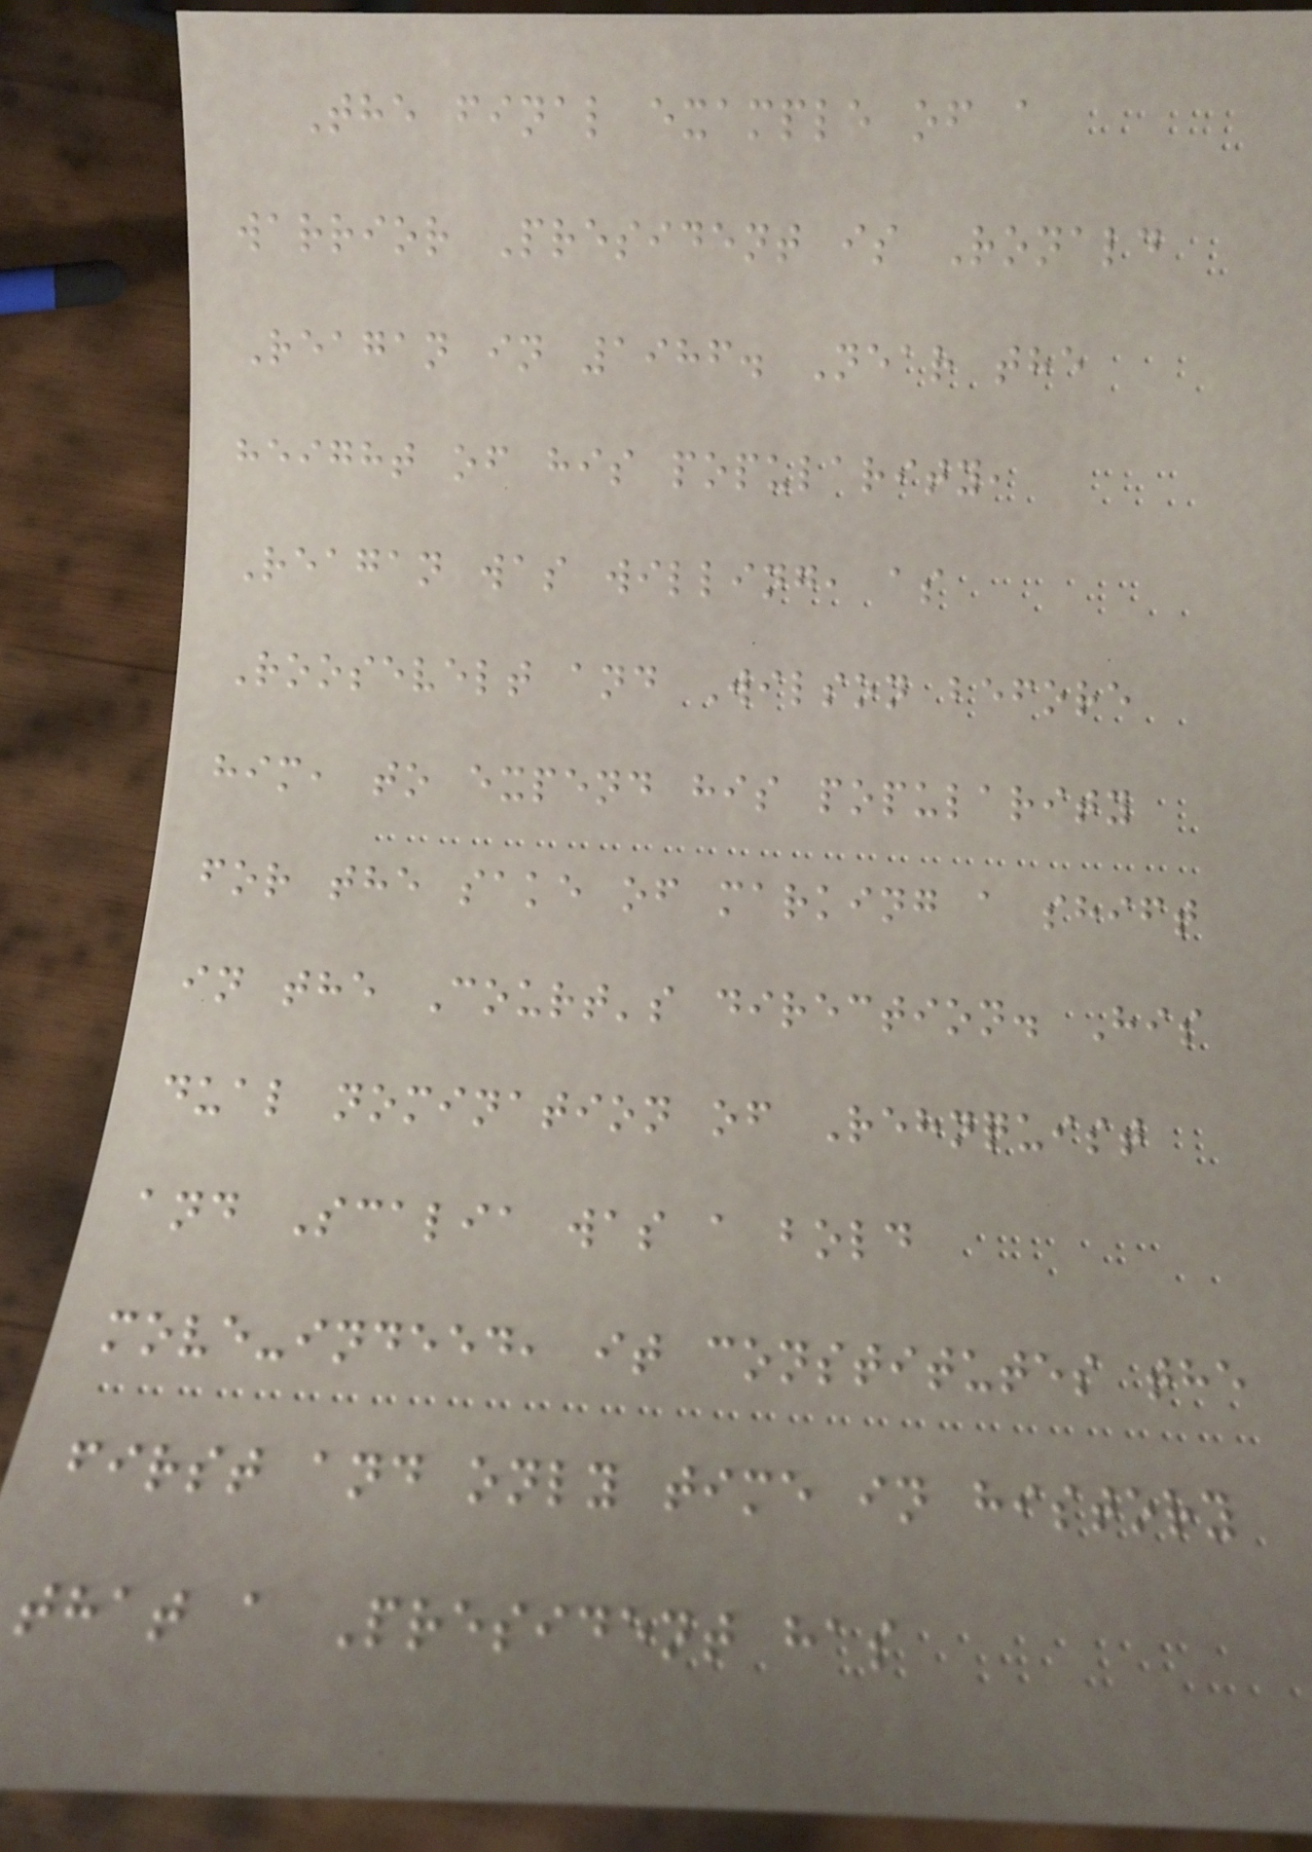The final example of a
warrior President is Ronald
Reagan in 1986. Near the
height of his popularity,
Reagan was willing, as
Roosevelt and Wilson before
him, to expend his popularity
for the sake of marking a shift
in the Court's direction. His
dual nomination of Rehnquist
and Scalia was a bold
move-indeed, it constitutes the
first and only time in history
that a President has
